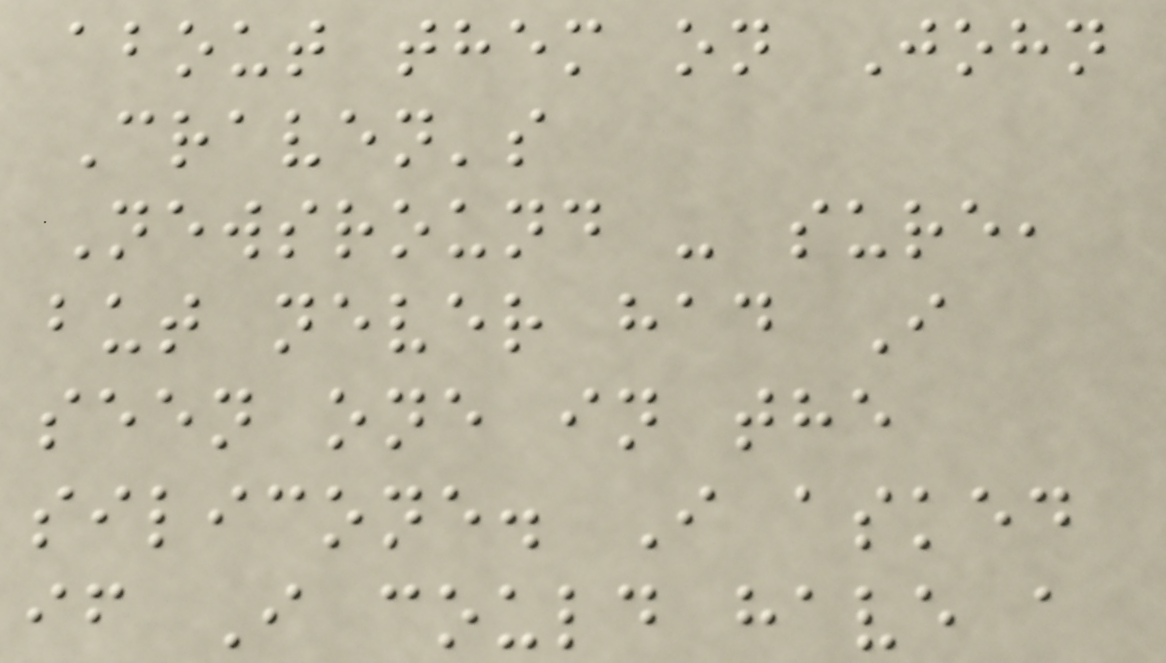about them on John
Craven's
Newsround - sure,
but never had I
seen one in the
silicone. I asked
if I could have a
